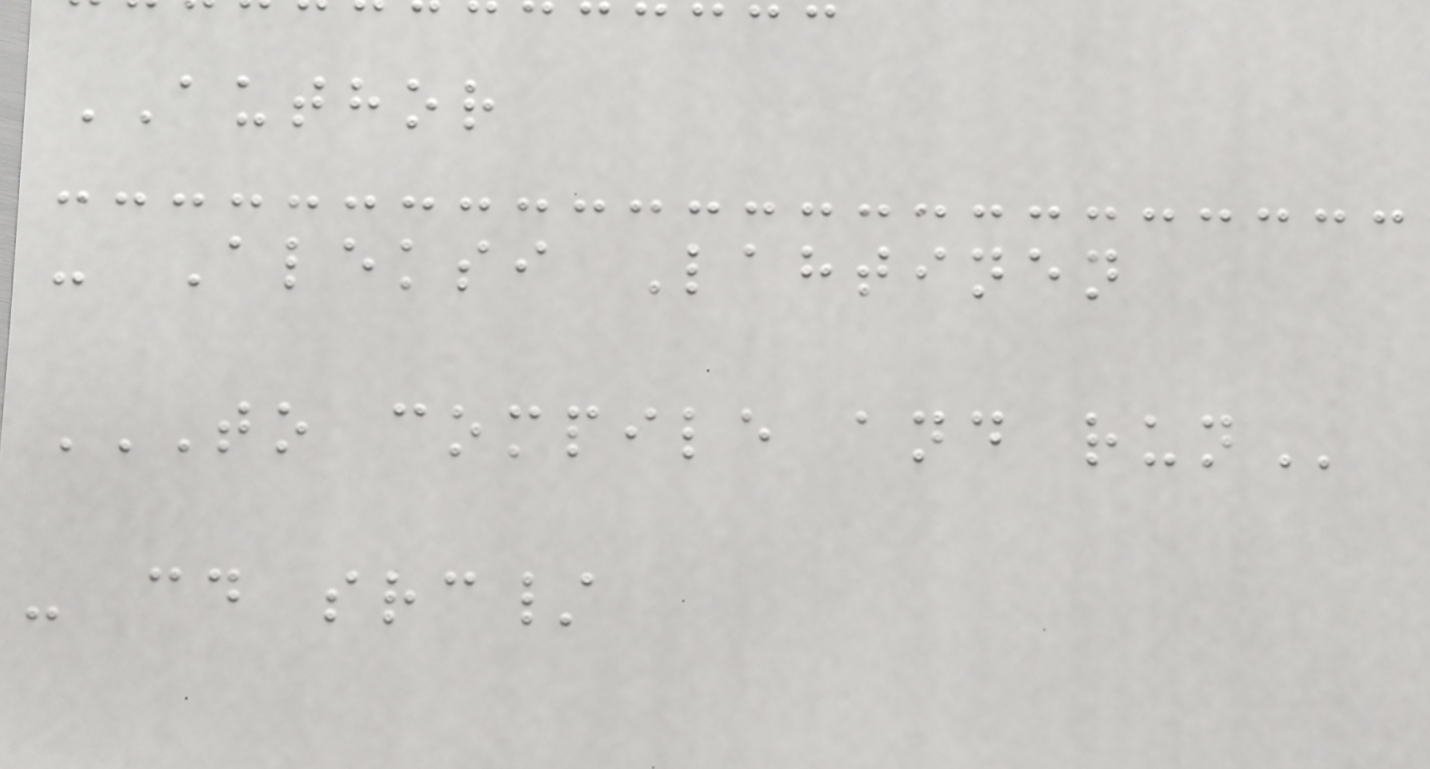AUTHOR
- Aleksi Lahtinen
TO COMPILE AND RUN
- cd src/
